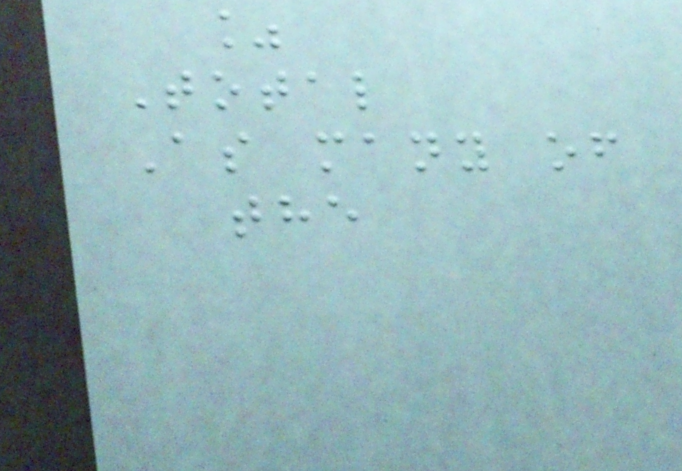%
Total
As many of
the
